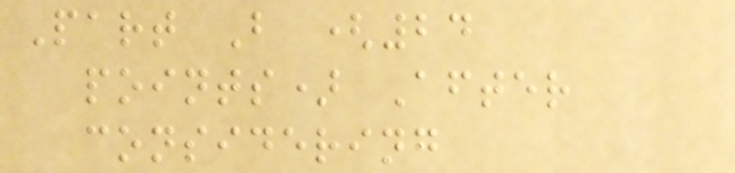Part B (24
points) After
considering
